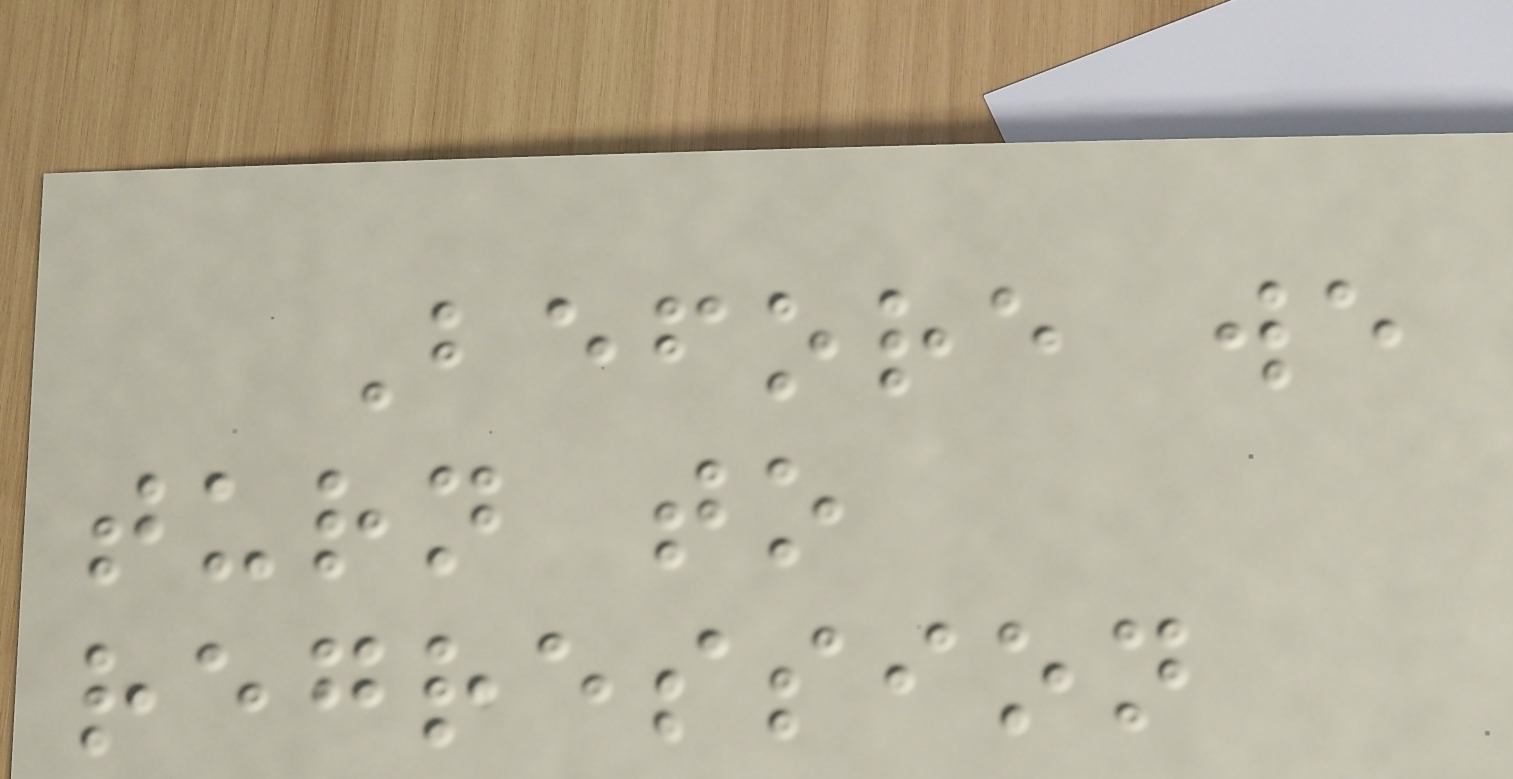Before we
turn to
regression
